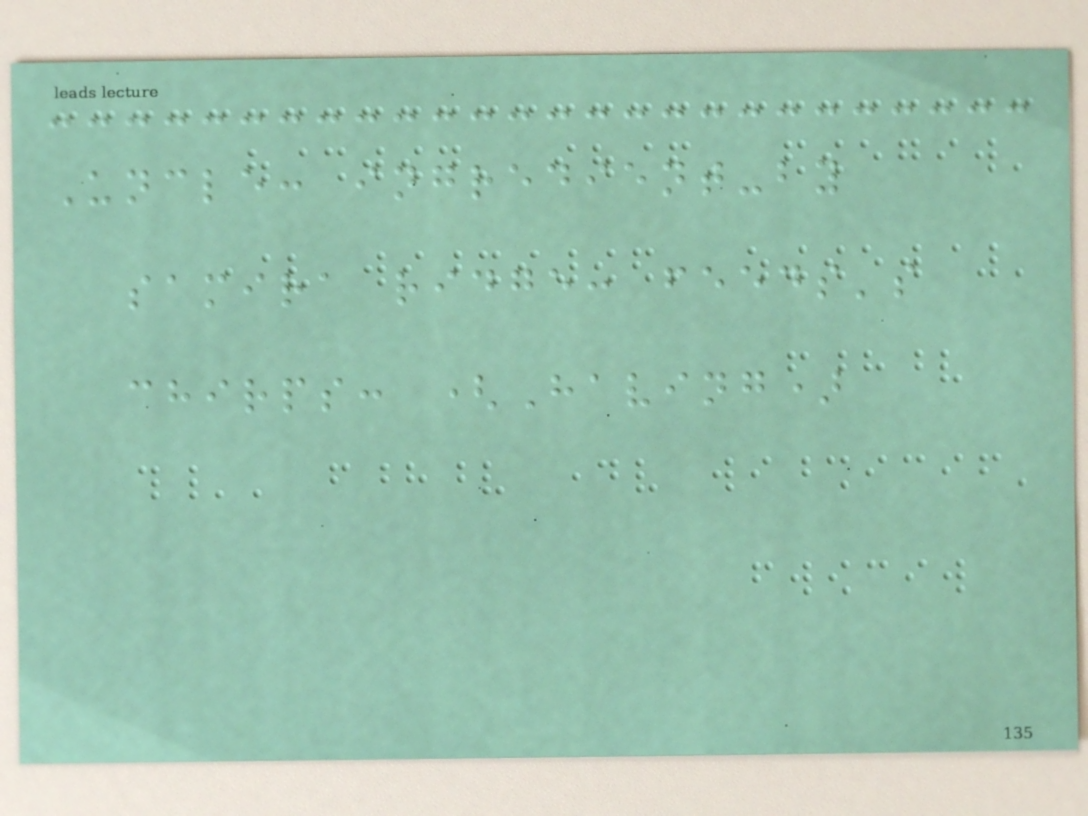Uncle: ingredient-by
samira ridge: feeds's
chirps: (Having)
